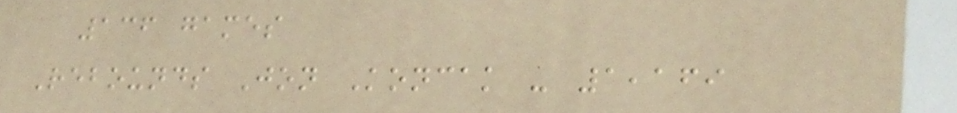136 games
Rebounds Jon Koncak - 1,169
